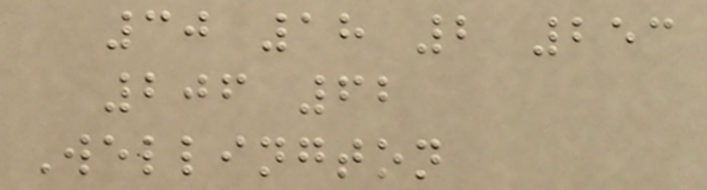30 18 2 253
206 62
Wellington
